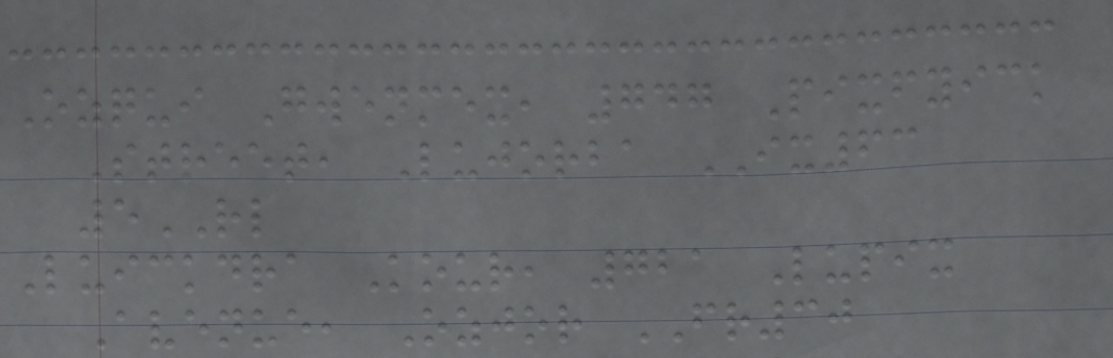Ozqui Gwenmex, 747 Pixfyick
Street, Lujorba IX63
5RL
Luickdra Kour, 721 Lupix
Avenue, Ozjor FR30
